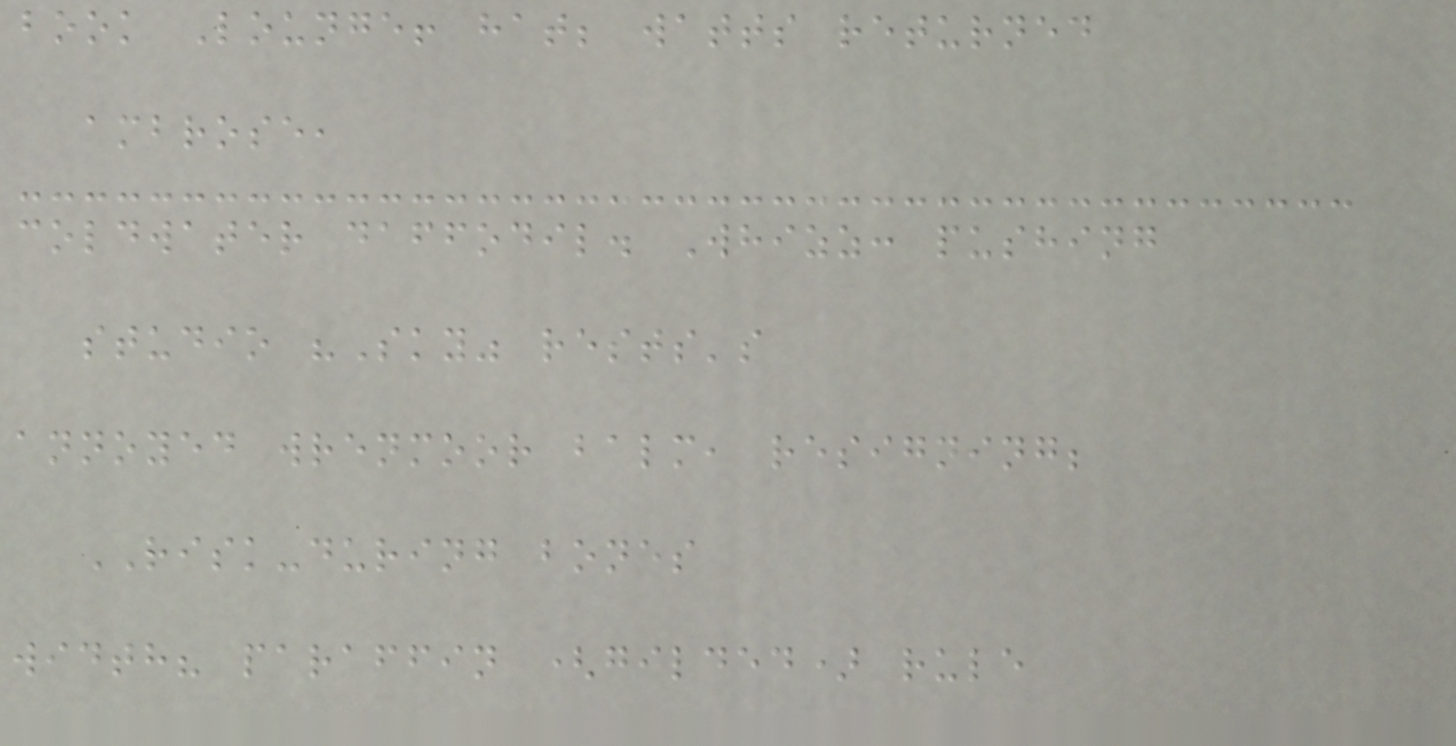book Lounge! hat; watts returned
ambrose,
coldwater daffodil. Whizz: pushing
studio "Sky" rests's
annoyed wrenmoor balm, resigning;
RISK-during bones
width? paraffin (gilded) rule
